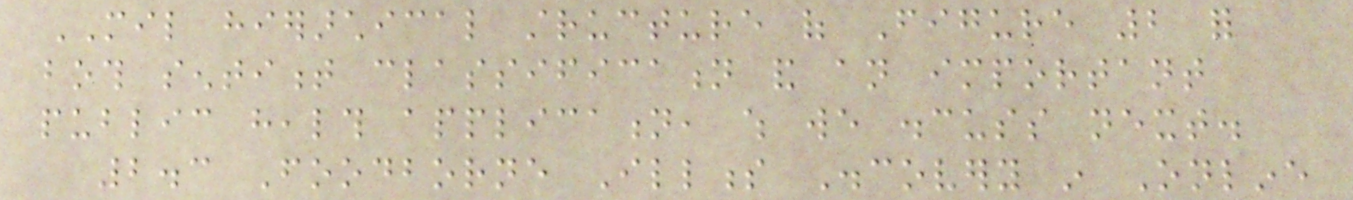MIL hierarchical structure of Figure 2 for
both sentiment classification and an important
public health application, which we discuss next.
2.3 Foodborne Illness Discovery in Online
